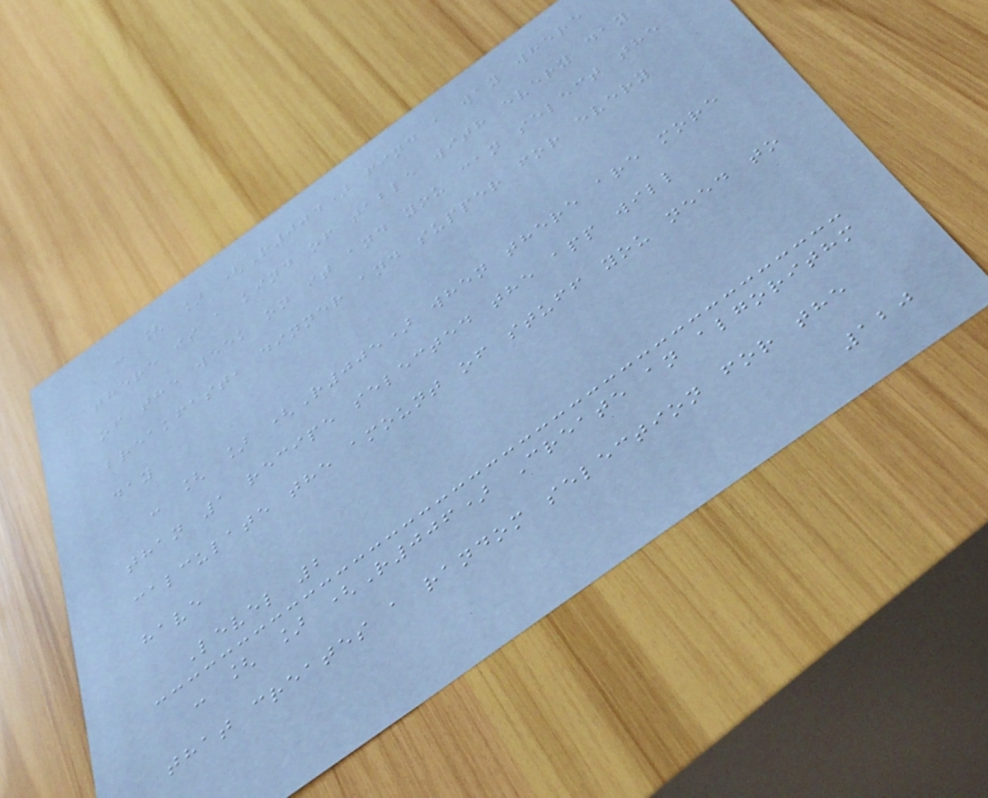- [ ] (R004) find a way where
there is a kind of table with every day
of the week on it and you can select the
breakfast, dinner and supper for every
day
- [ ] (R005) when there are more
than 1 recipe selected the app will
calculate the amount of stuff you need to
have
Level 2
- [ ] (R006) Create an algorithm
that creates a random selection for the
120
